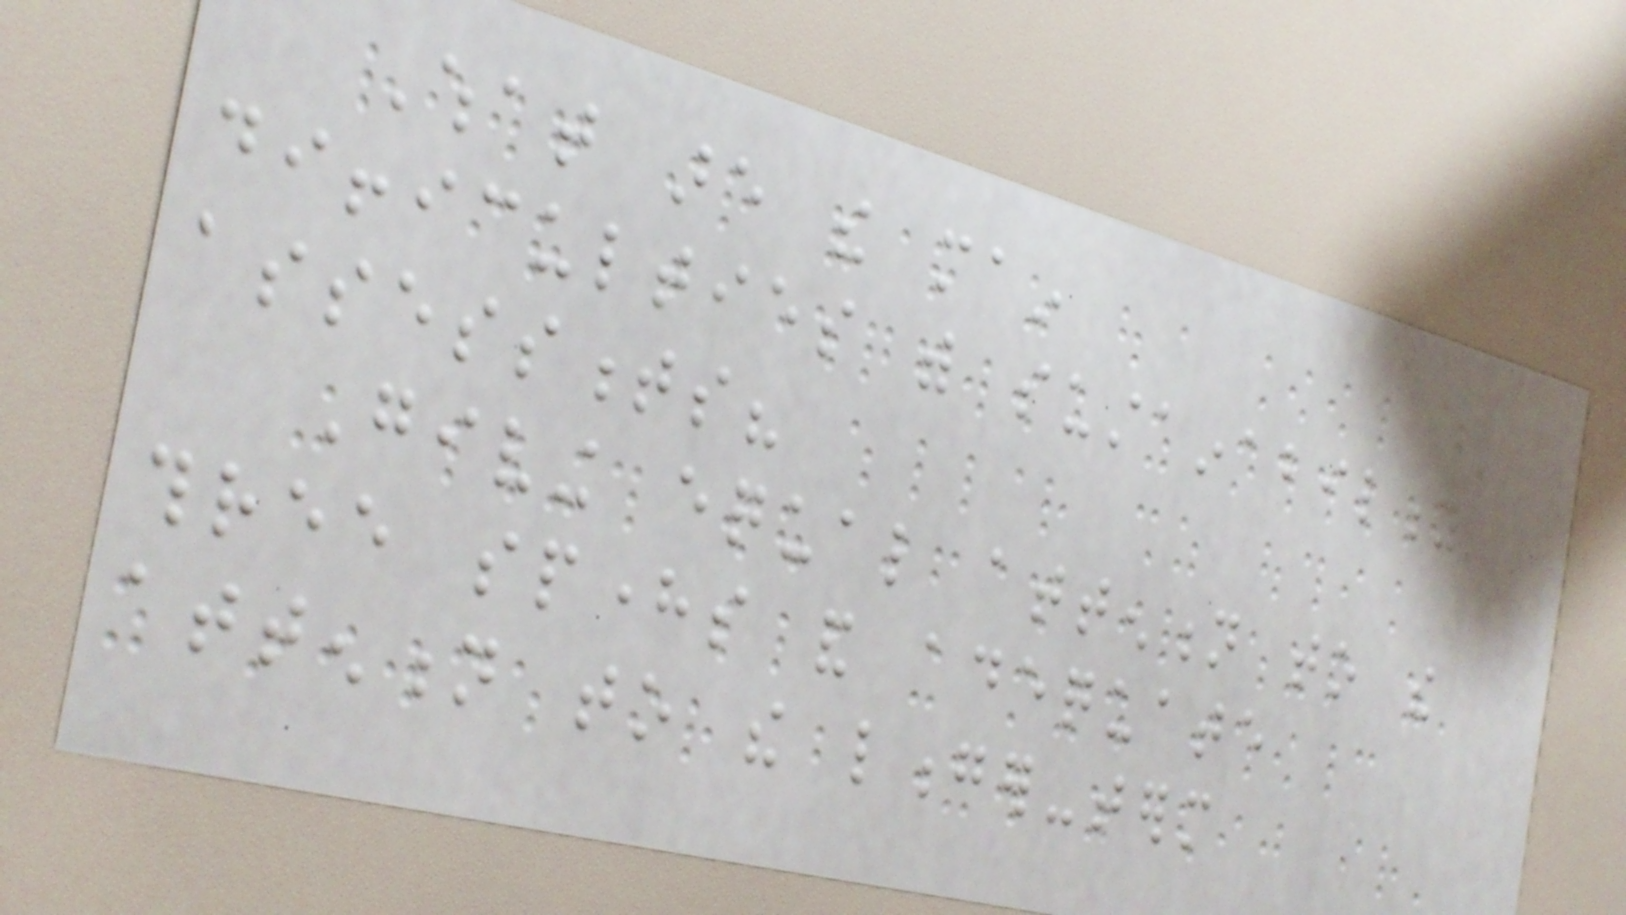What are the main
difficulties with sustainability
assessments?
Giving equal attention to the
three spheres and adequate
attention to the longer-term
